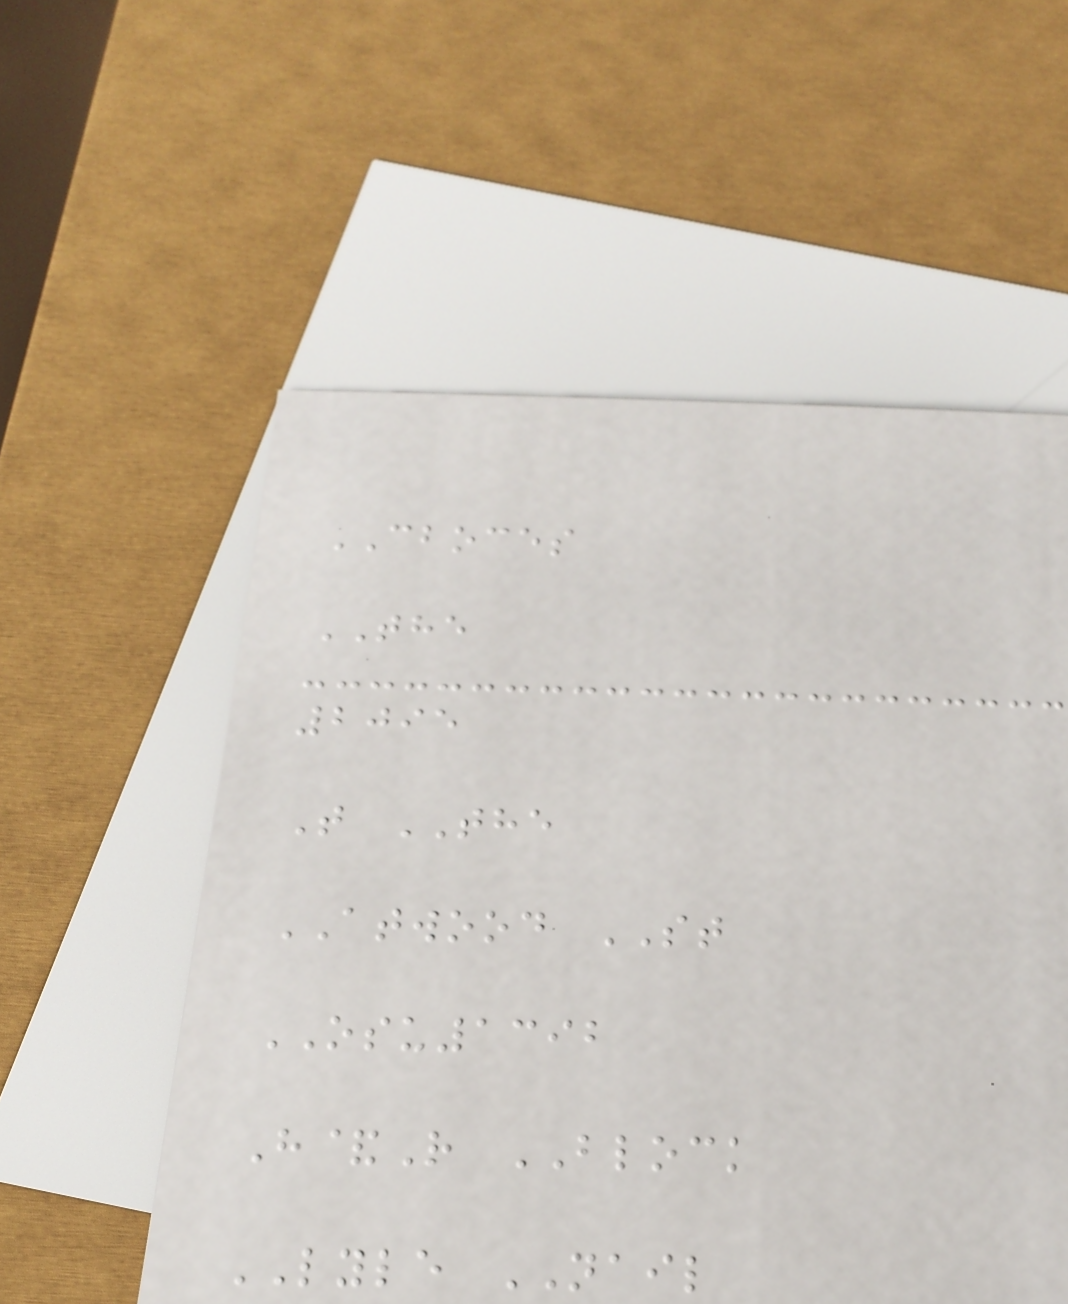CBOCES
THE
2095
T THE
ATWOOD ST
OSU1392
H&R BLOCK
LYLE NAIL
